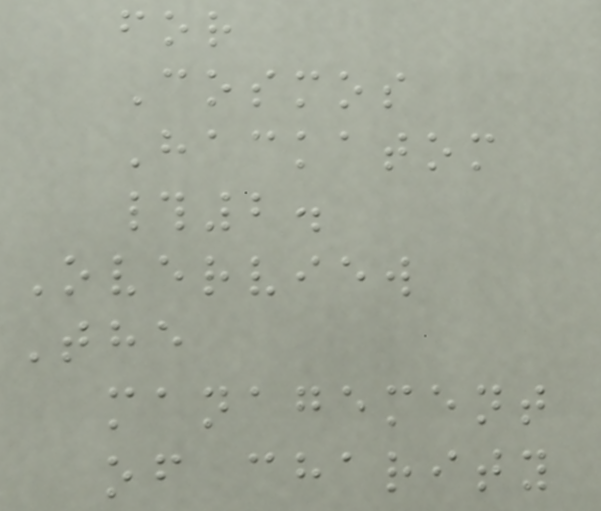for
Cosmos
Hackatom
#2.
Overview
The
management
of charity
